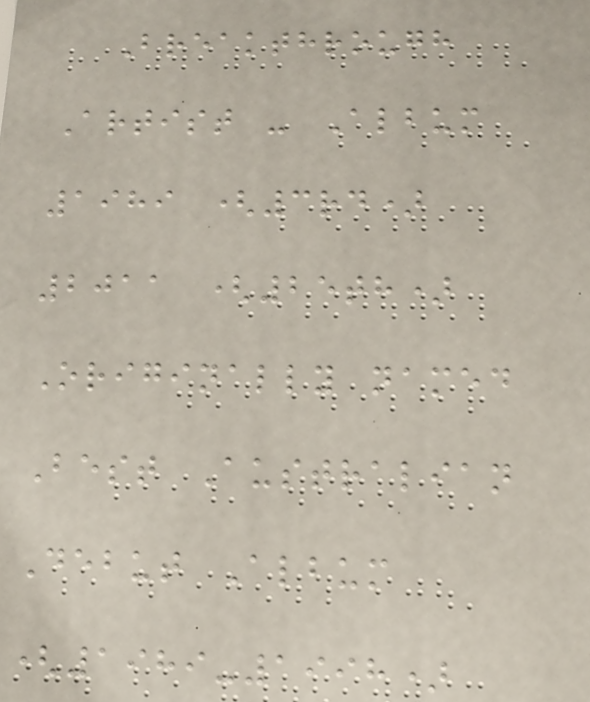Breakthrough
Artist - Album
1989 (3rd)
2011 (25th)
Originally named
Best Australian
Debut Album
(1989-1998)
